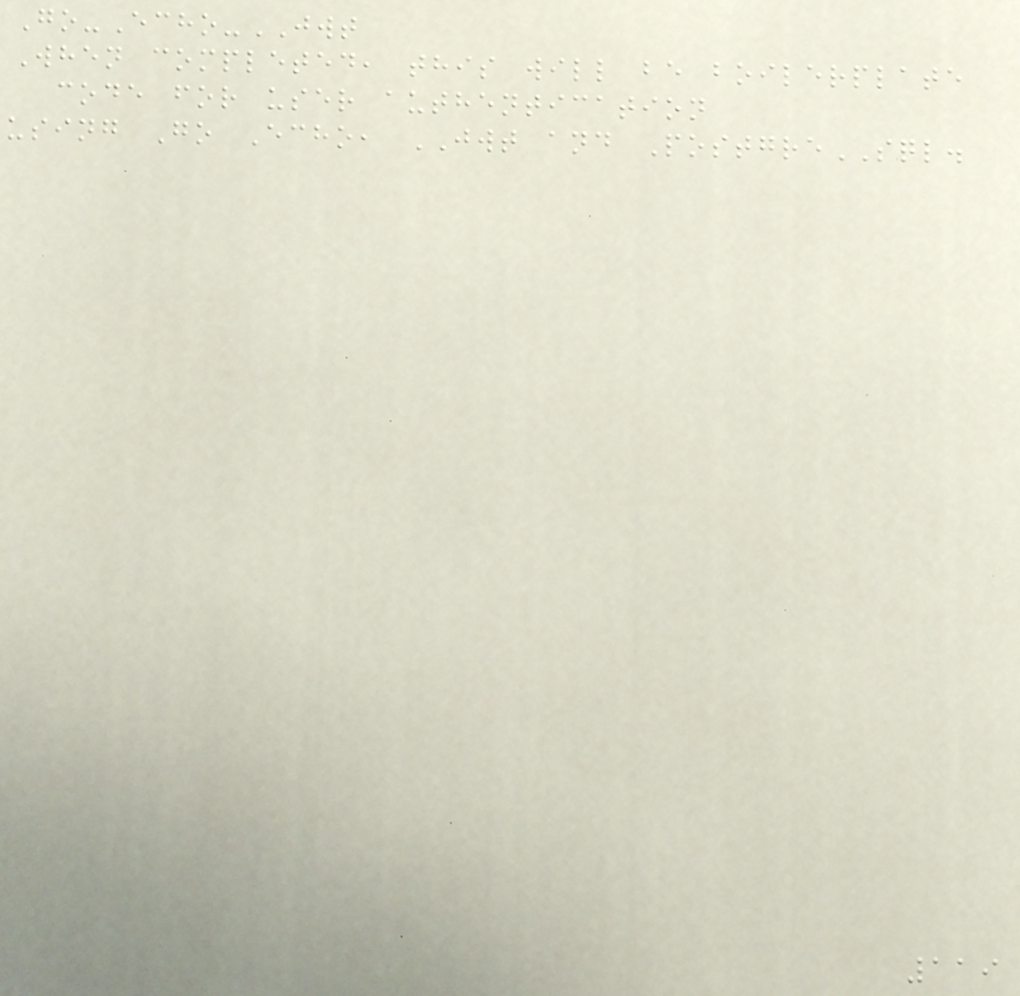Go-Echo-JWT
When completed, this will be boilerplate
code for user authentication
using Go Echo, JWT and PostgreSQL.
119
